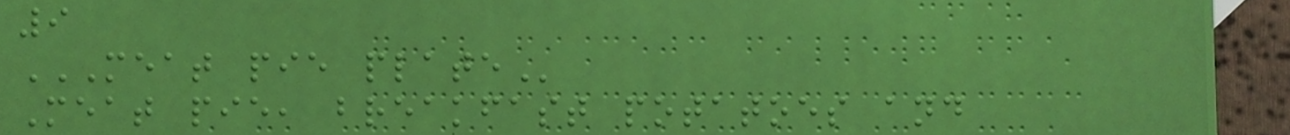9
MEAT PIE PLATE
Meat pie, breakfast potatoes and
